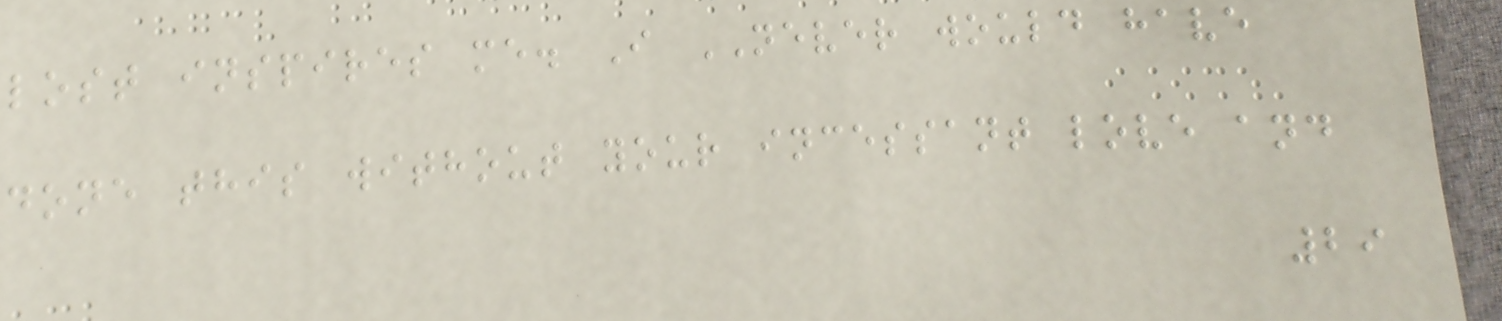lost inspires me. I NEVER would have
done this without your incessant love and
29
